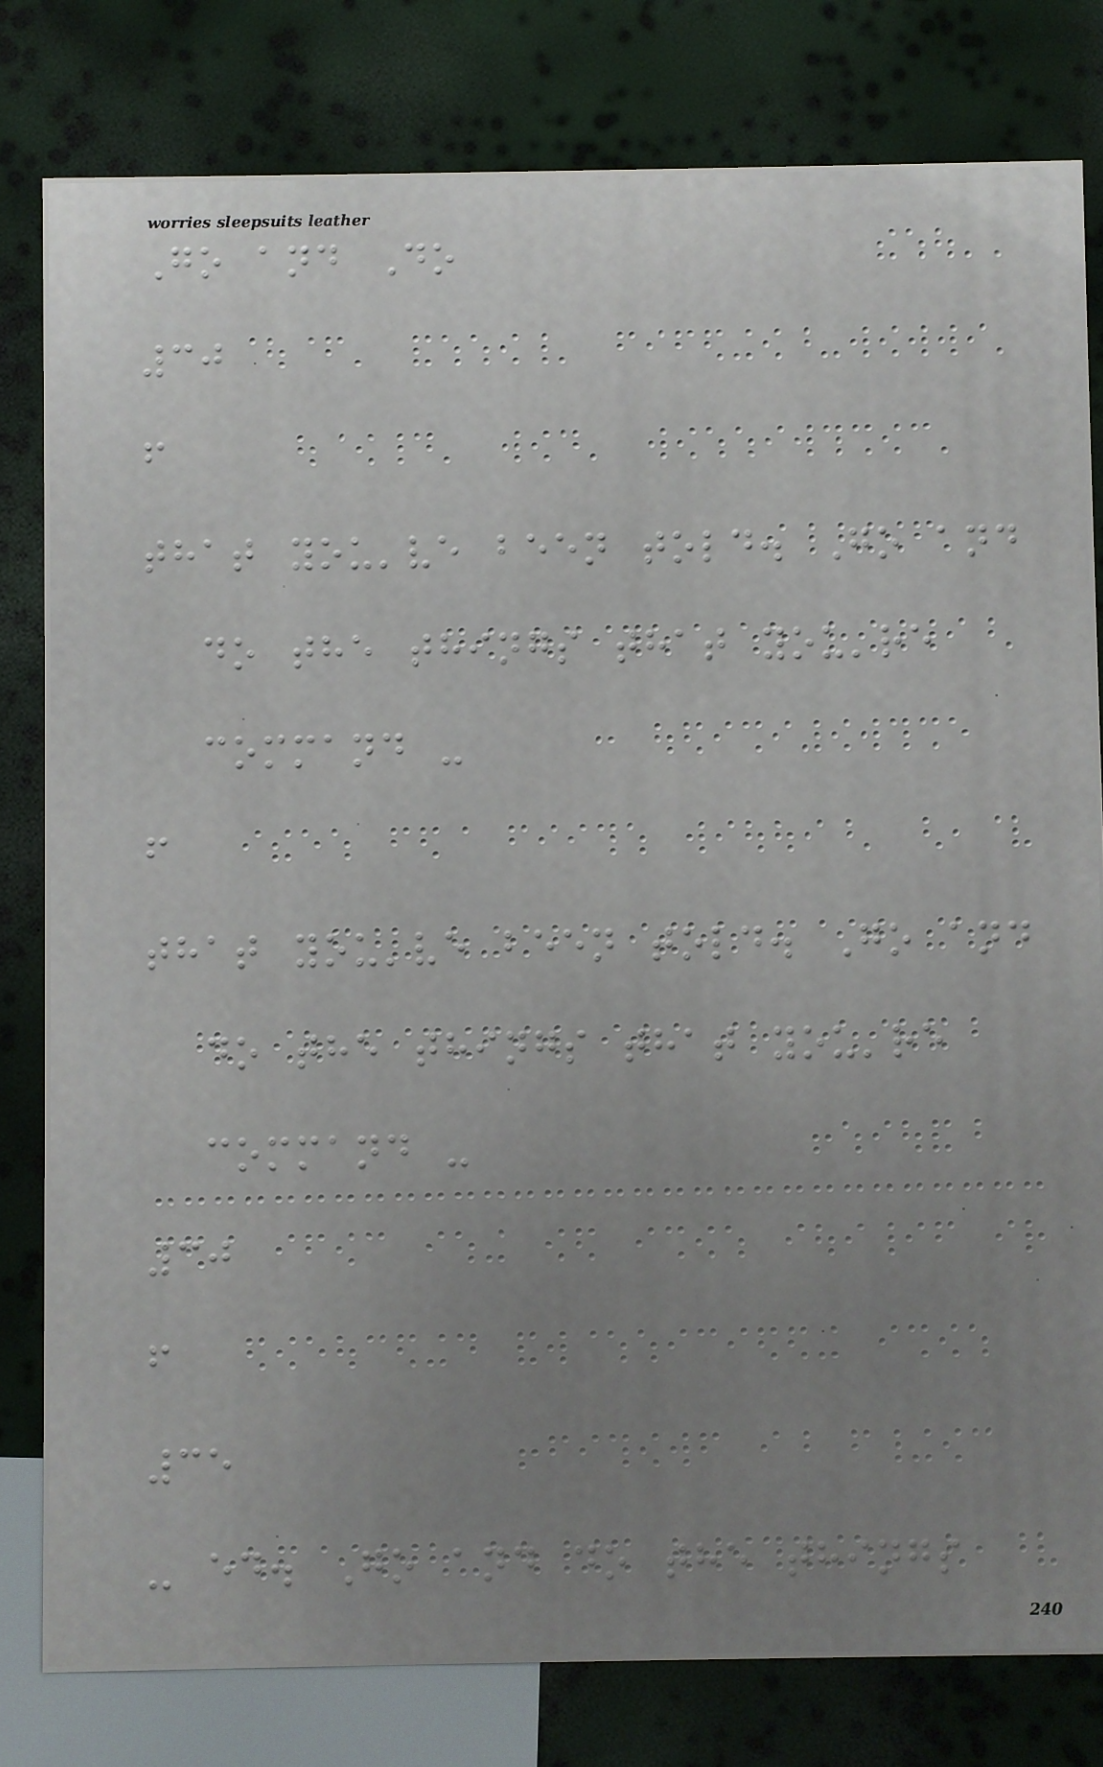Go and Do
30
f
that you've been told. Go and
do the things that you're
command -
f
that you've been told. Go and
do the things that you're
command -
30
f
35
- ed. Go and do the things
